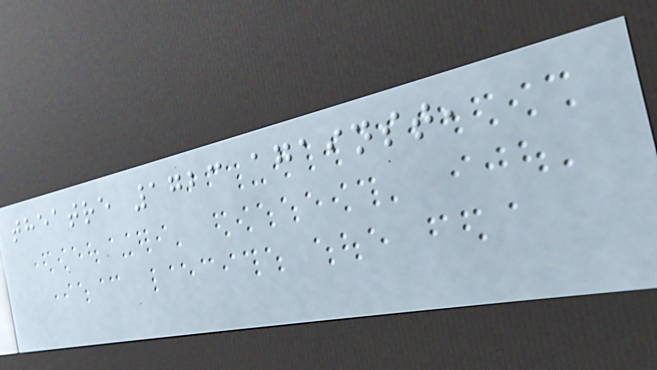theatre 1723 against,
